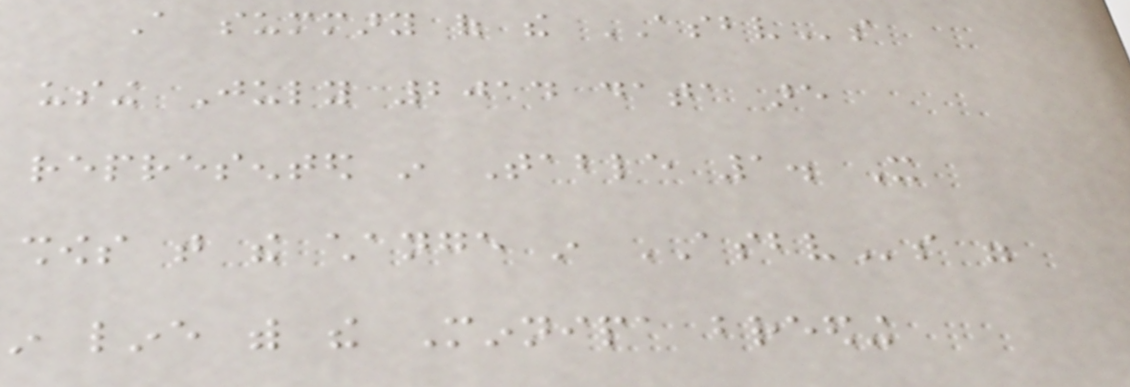A summary of the ASBVs
using July 2014 data are
represented in Table 1. It
shows that the change in ASBVs were
in line with the Minnipa breeding
